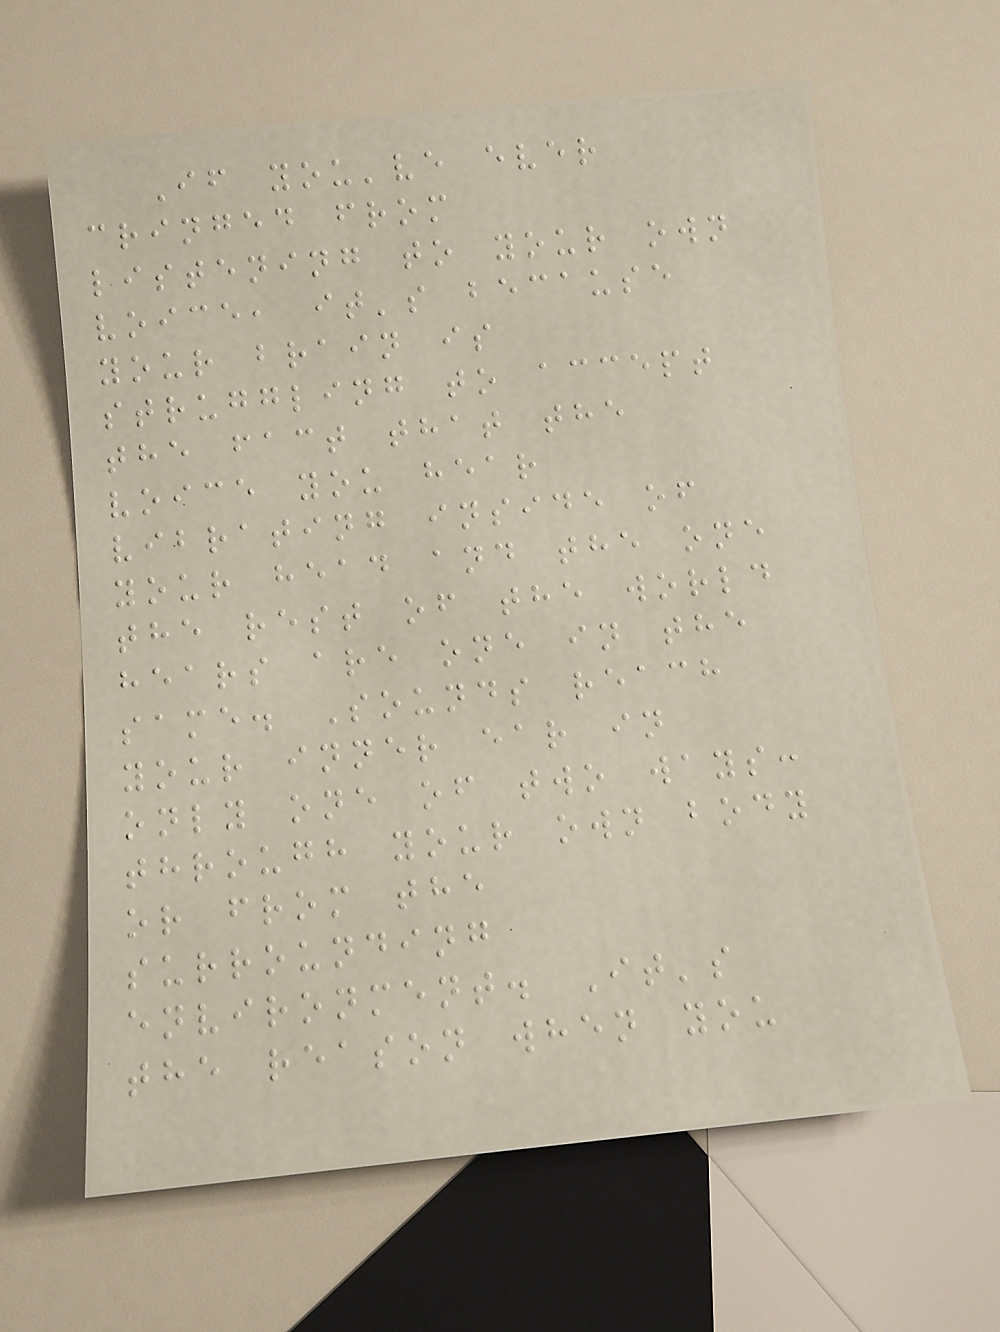If you've ever
cringed from
listening to your own
voice, it's because
your brain is
struggling to accept
the fact that the
voice you hear
vibrating inside of
your head and the one
the rest of the world
hears are one in the
same. Sounds reach
your inner ear in
only one of two ways:
through your own body
or from the
surrounding
environment. It's
the reason when you
